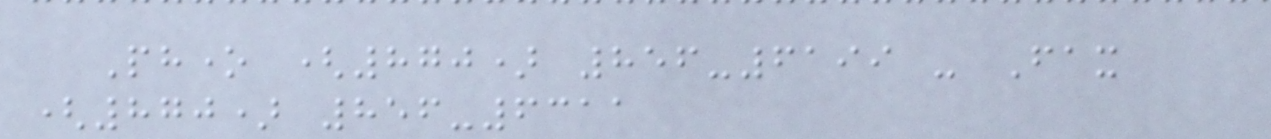Phone (870) 856-6199 - Fax
(870) 856-6311
